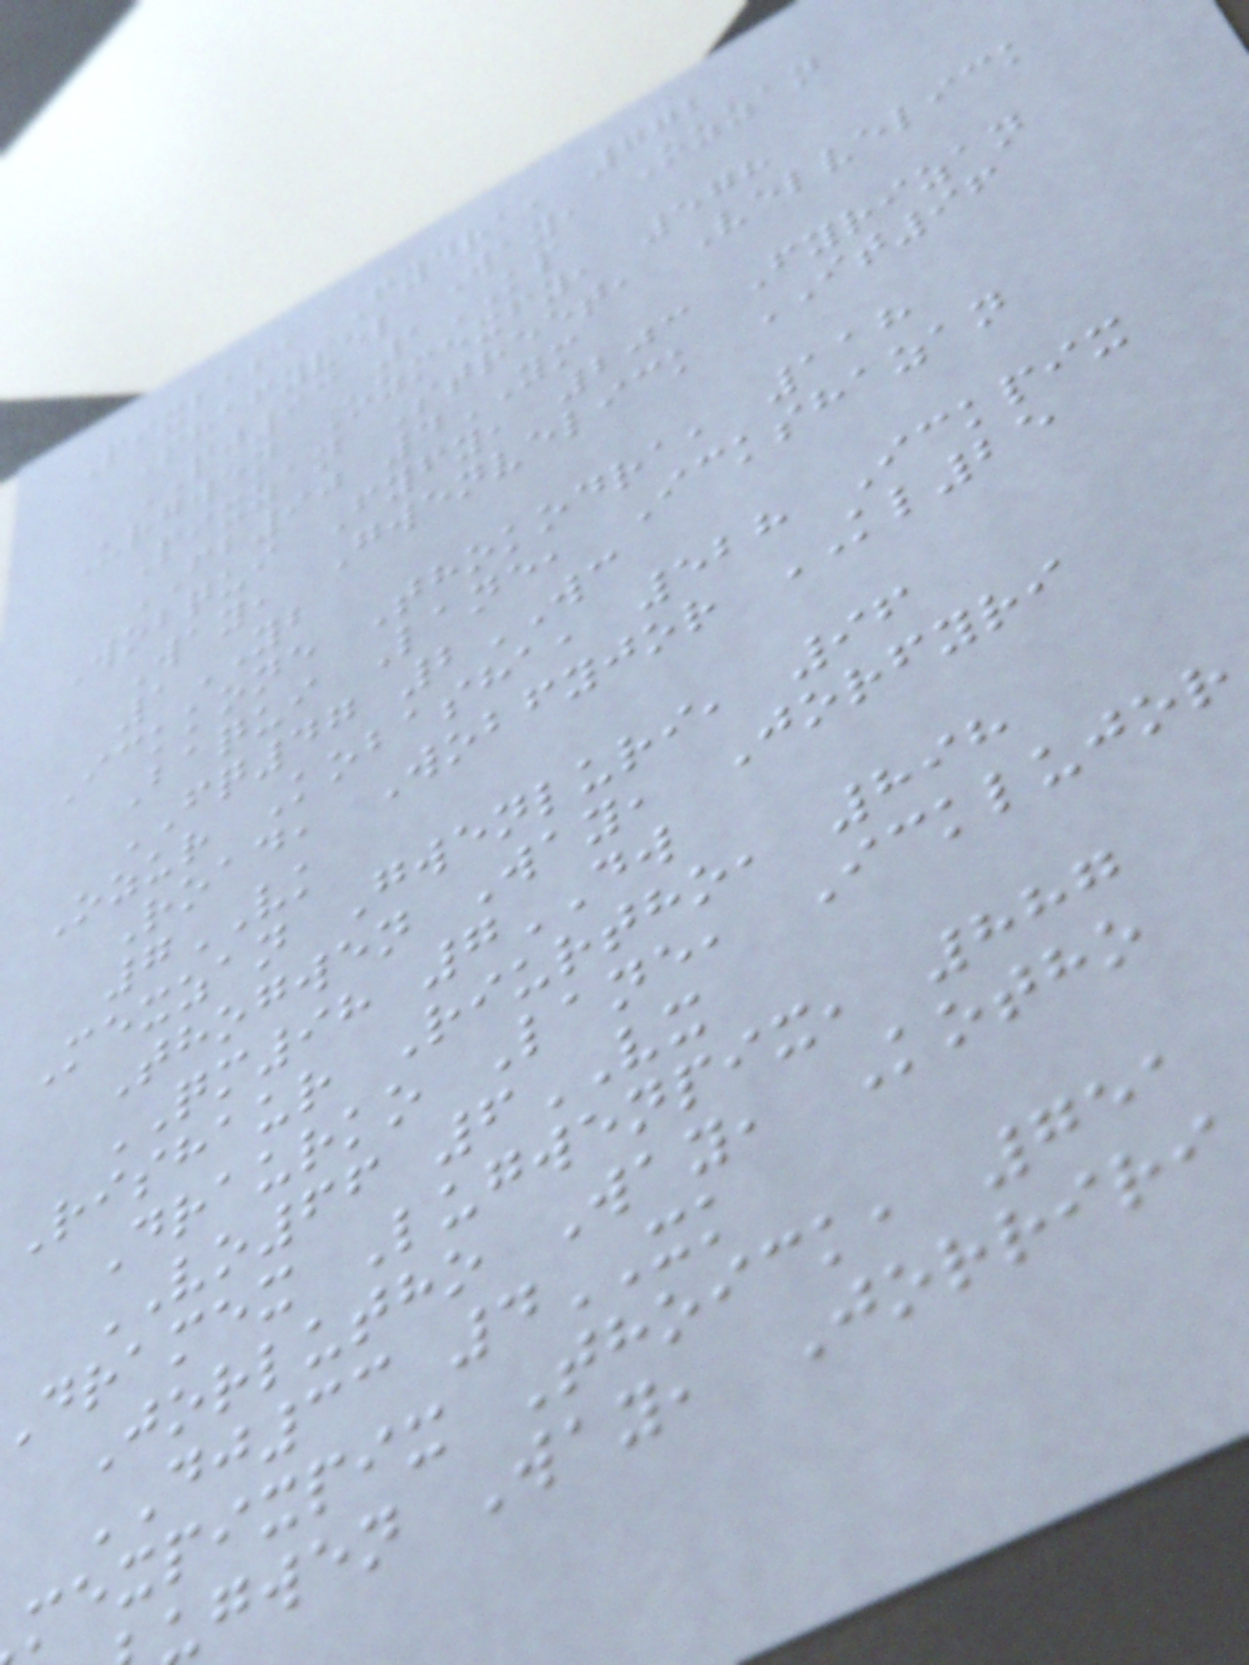Pixbaba Fydra, 772
Shafyvel Way, Ozzan
PJ93 1KP
Urgwen Ozmexfy, 578
Pixzan Street, Velvelick
FB90 4YM
Wobqui Fyfy, 203 Fyrizan
Way, Gwenvelick IT96
1YB
Ickkone Thokodra, 118
Baqui Lane, Ickshazan
FQ47 2WC
Ozur Kobasha, 528 Ickpix
Road, Wobfyjor KL25
7VK
Mexzan Gwenluri, 96
Thogwen Way, Jorfyri
QM98 7DW
Rishaur Riurtho, 898
Draurko Lane, Icklujor
VO66 6VX
dramex Lugwenpix, 887
Jorlutho Way, Kotho
DJ33 4XK
mexpixpix Thoick, 751
gwen Way, Jorriri
